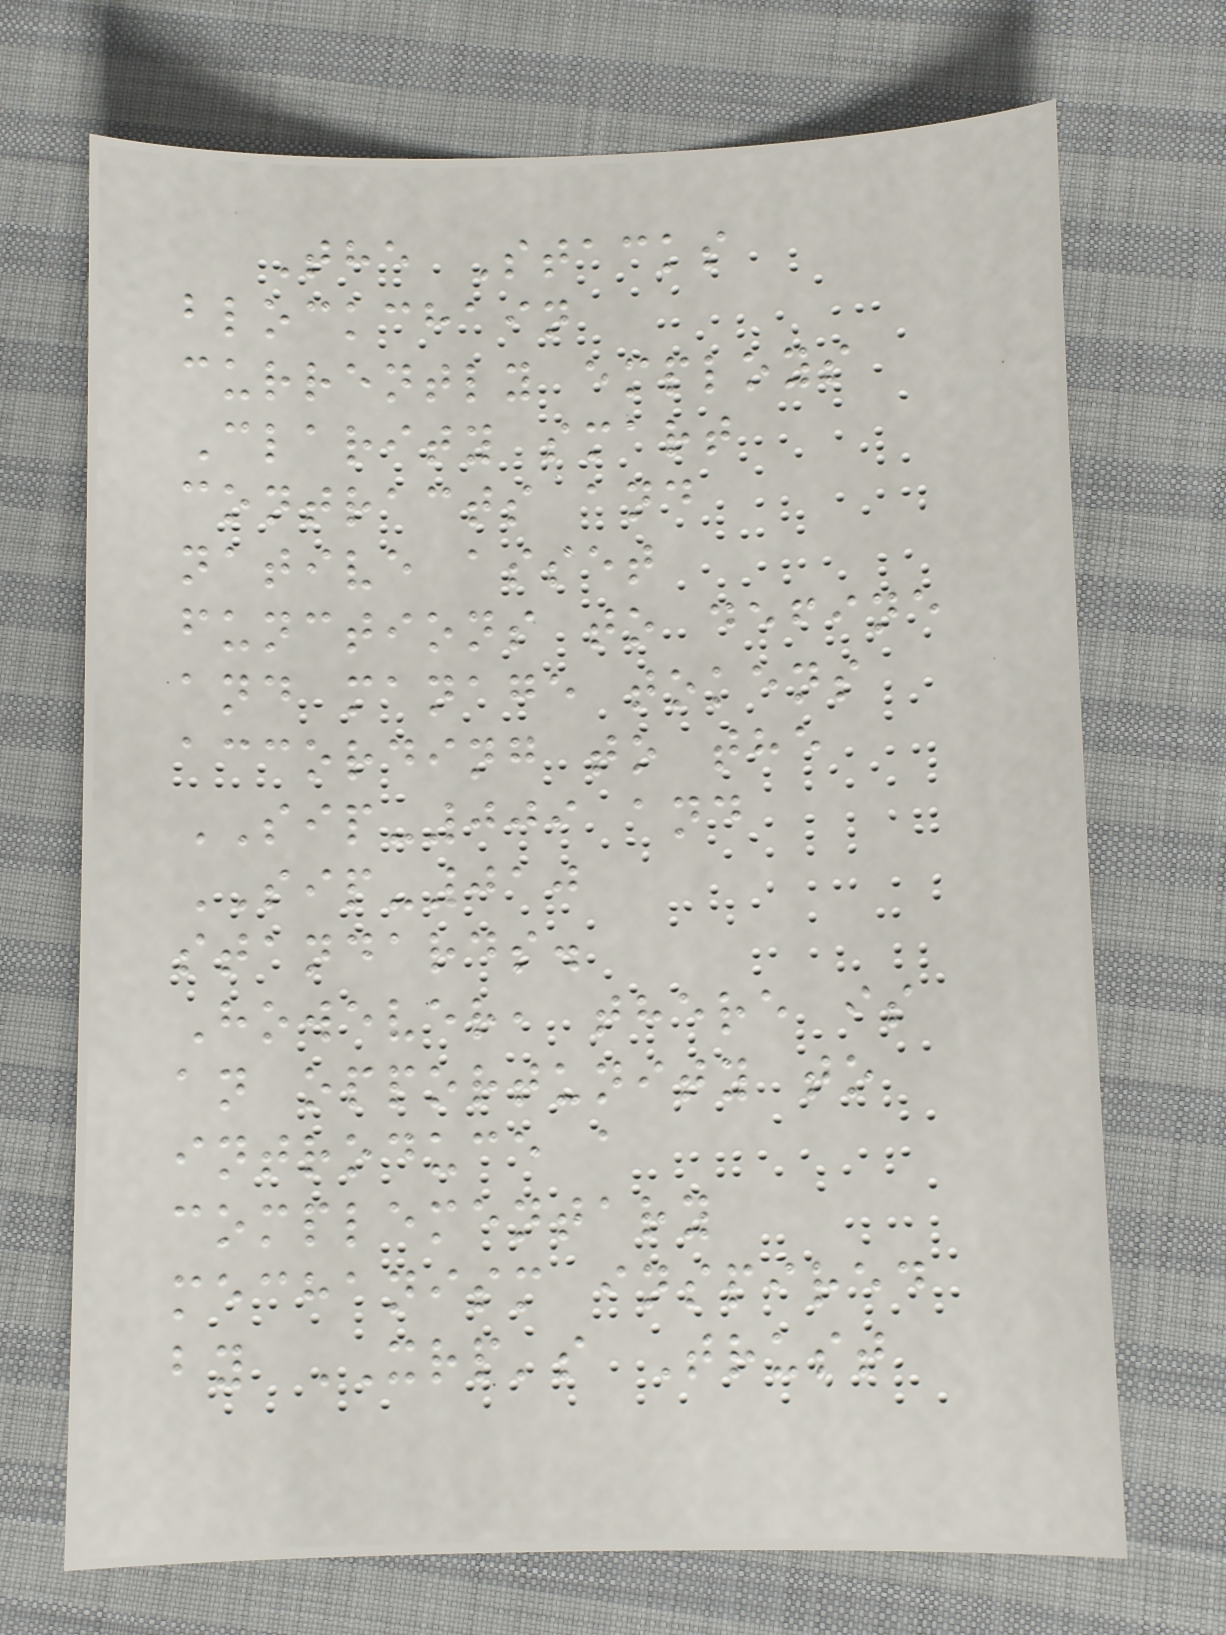The Stacks
blockchain
currently employs
Clarity smart
contracts and
native asset
functions to define
and manage tokens
according to the
SIP-009 and
SIP-010
standards.
However, there is
an opportunity to
introduce a
complementary
mechanism inspired
by XRP's Trust
